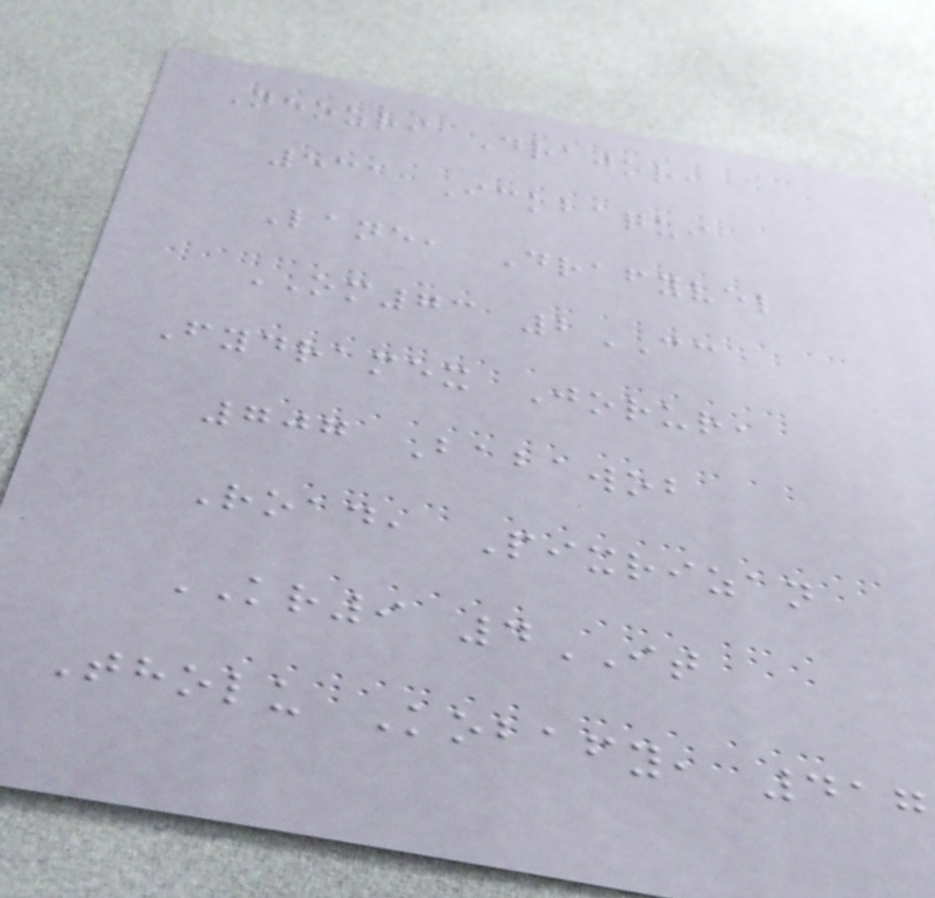Neozri Drajor,
531 Ickbaqui
Lane, Drafyvel
OM73 2CC
Fydramex Jorur,
707 Babawob
Road, Pixrizan
KR9 4IT
Tholu Kobafy, 417
